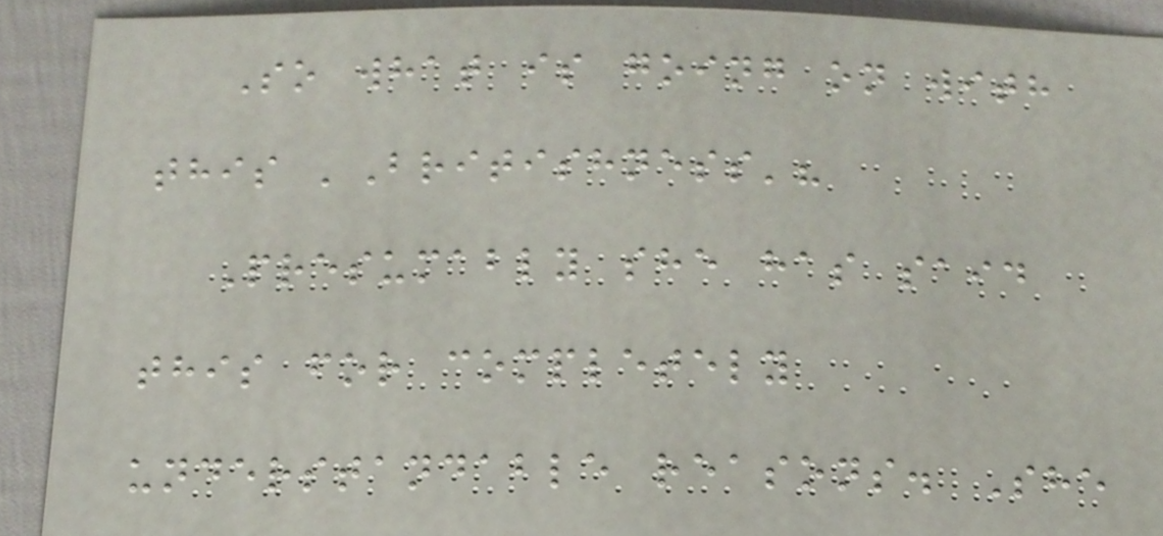So what is going on with
this 'Britishness'?
Presumably she has said
this for completely
understandable reasons. She
